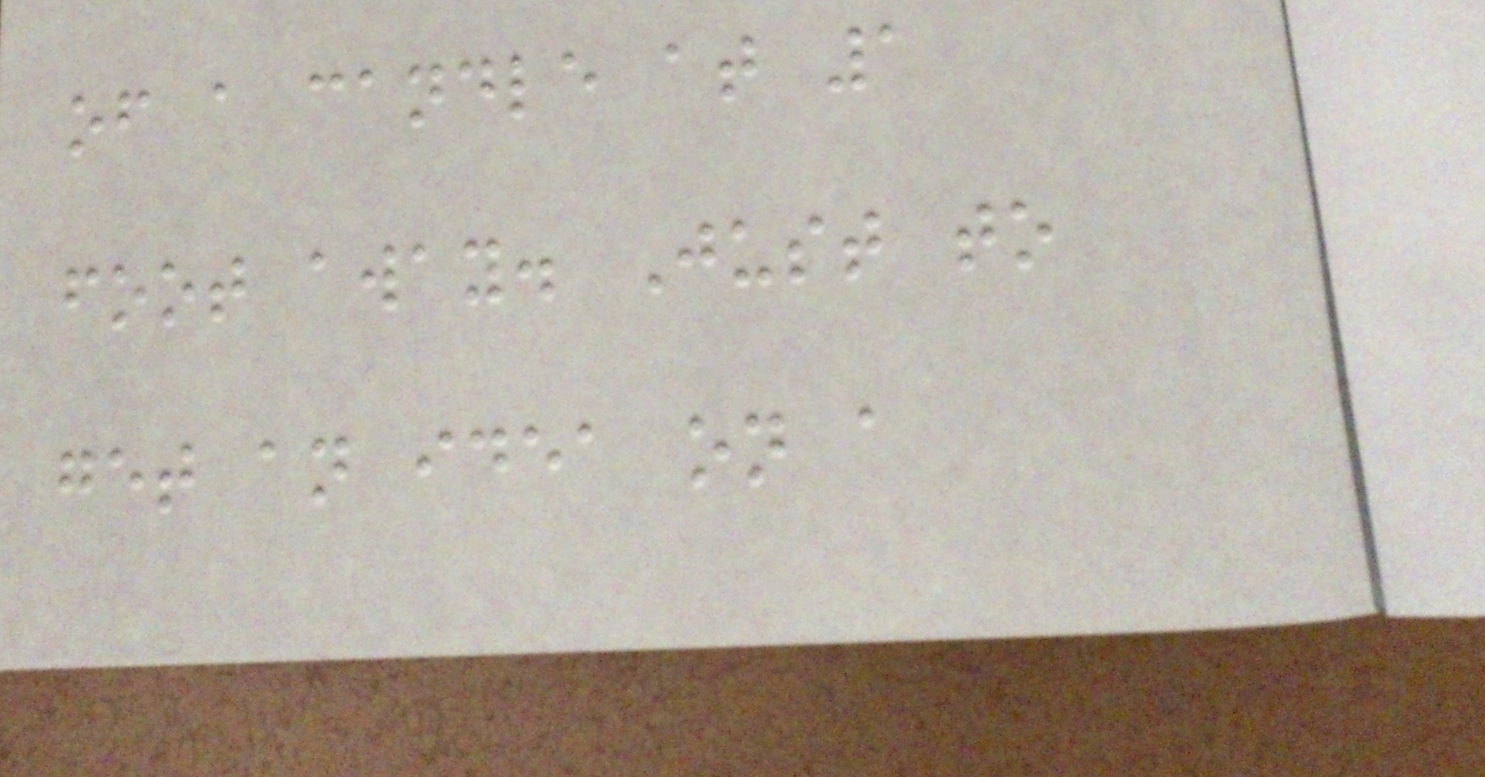of a candle at 1
foot away. Just to
get an idea on a
